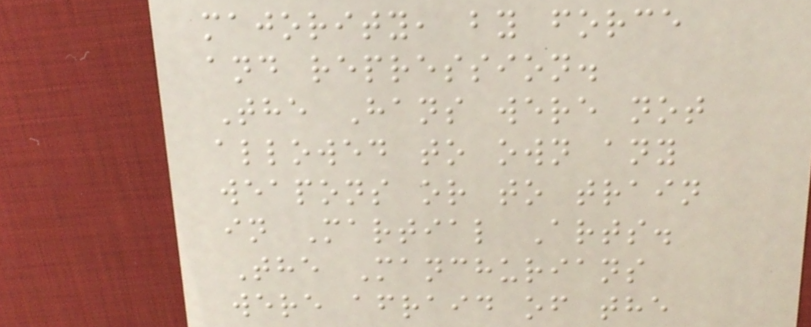majority, by force
and repression.
The Hans were not
allowed to own any
weapons or to train
in Martial Arts.
The Manchurians
were afraid of the
